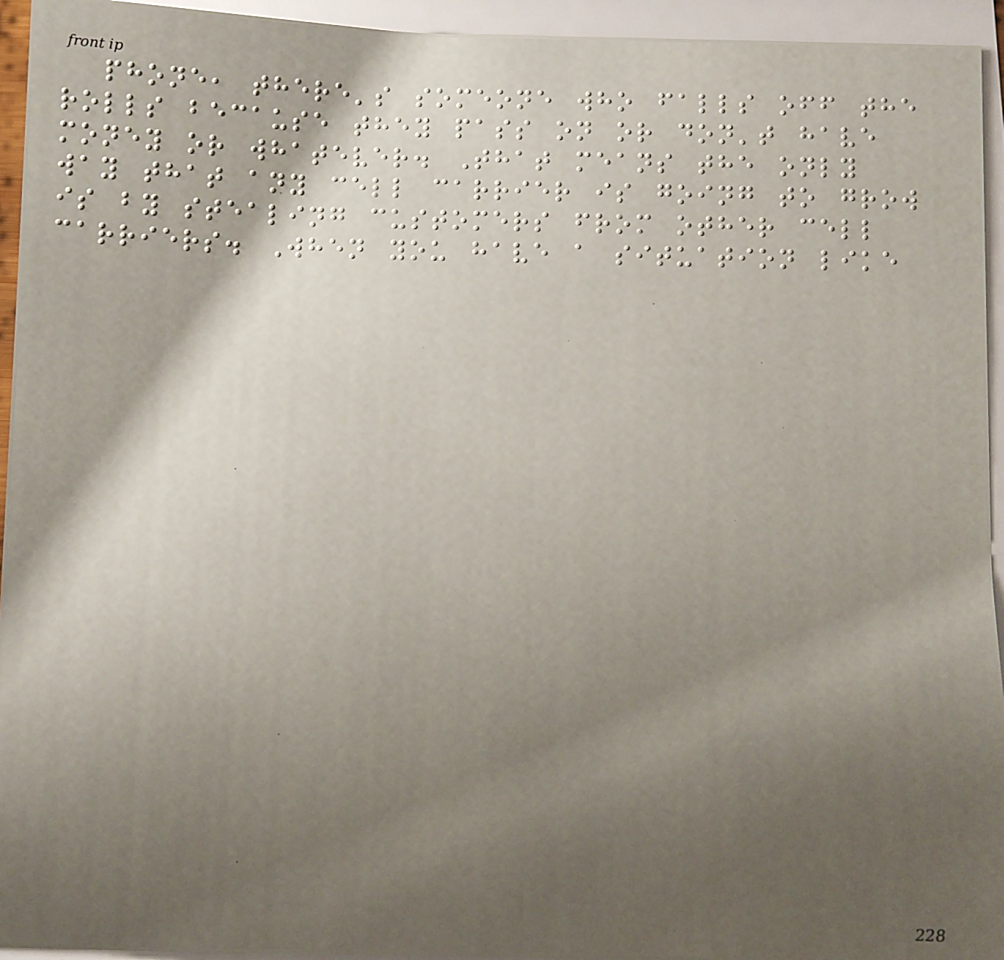phone, there's someone who falls off the
rolls because they pass on or don't have
money or whatever. That means the only
way that any cell carrier is going to grow
is by stealing customers from other cell
carriers. When you have a situation like
